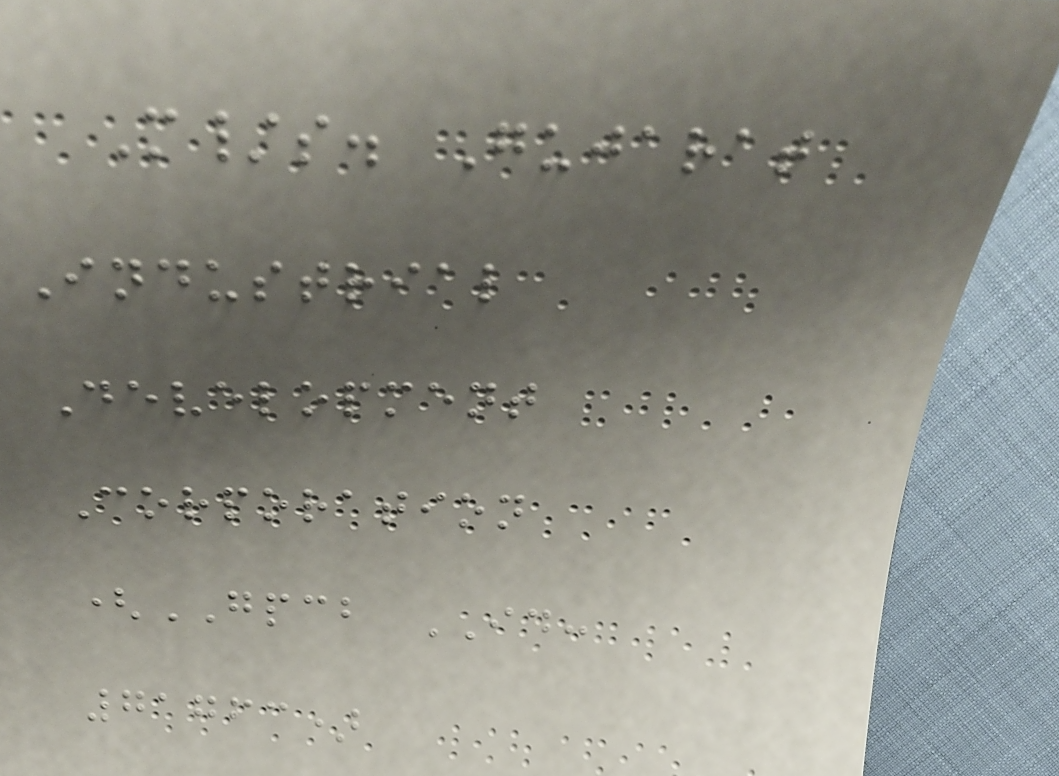M/s. Gujarat
Industrial
Development
Corporation
(GPCB ID:
71763)
